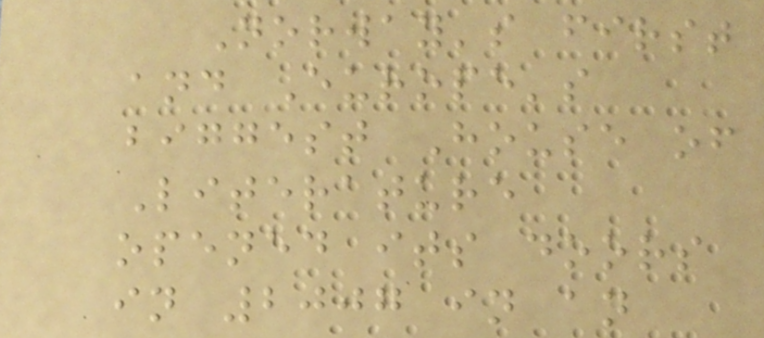Norway's first
and Europe's
biggest House of
Literature
opened its doors
in 2007 in an
